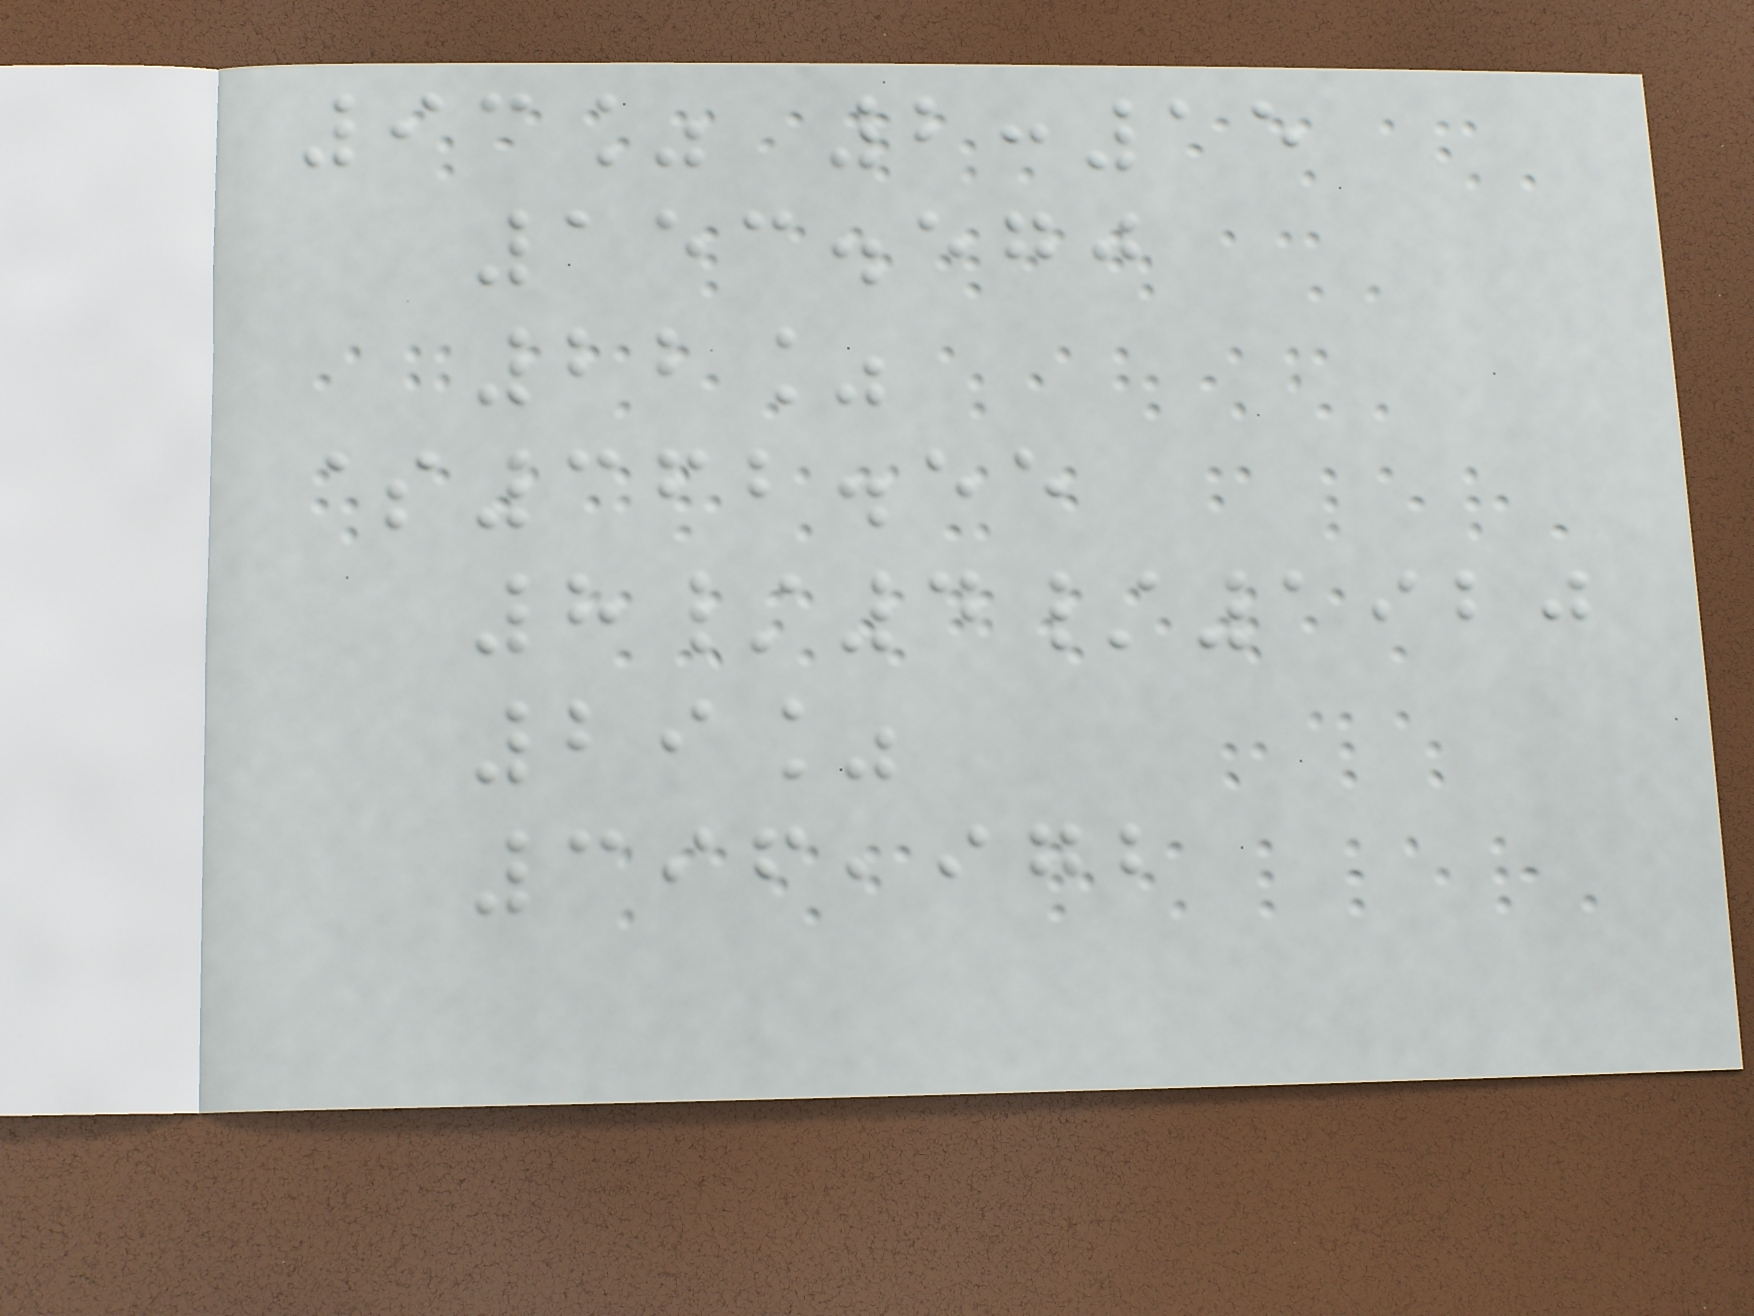93% 2:15
153.570
22%
$362.55
8/4/1920
29%
396,972
